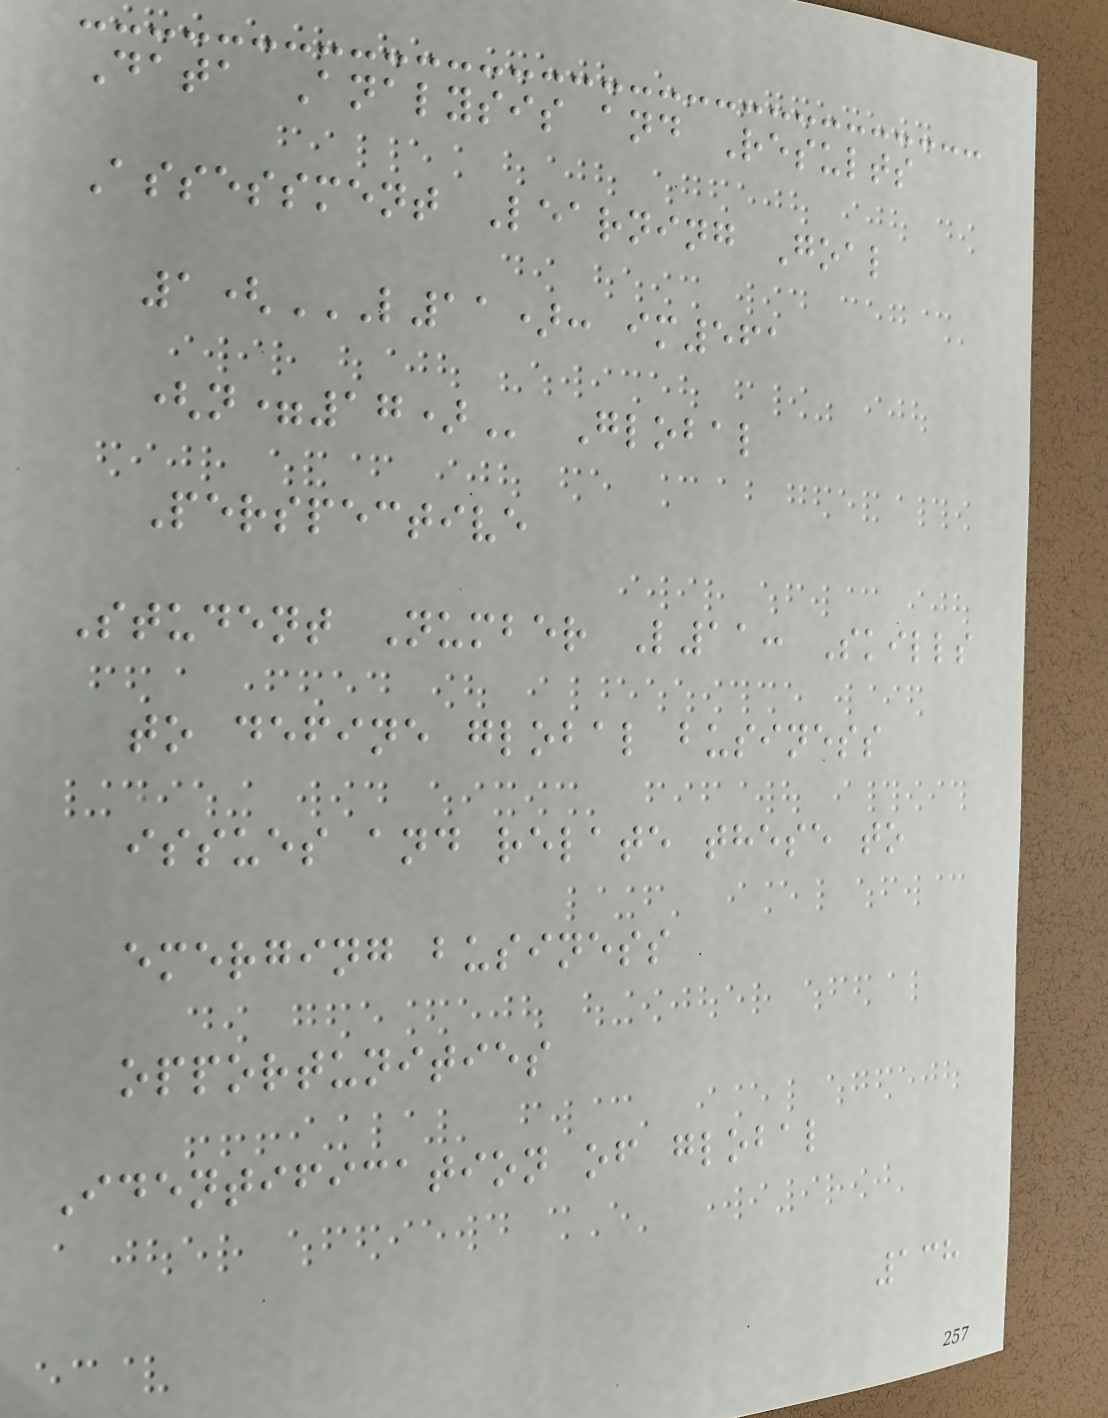Data Analysis and Results
Assessment Learning Goal
1(L11): IM561
(N=17) Global
Perspective
Student Number L11: Skills
to define global business
issues and relate these to
emerging business
opportunities
Identification of global
138
